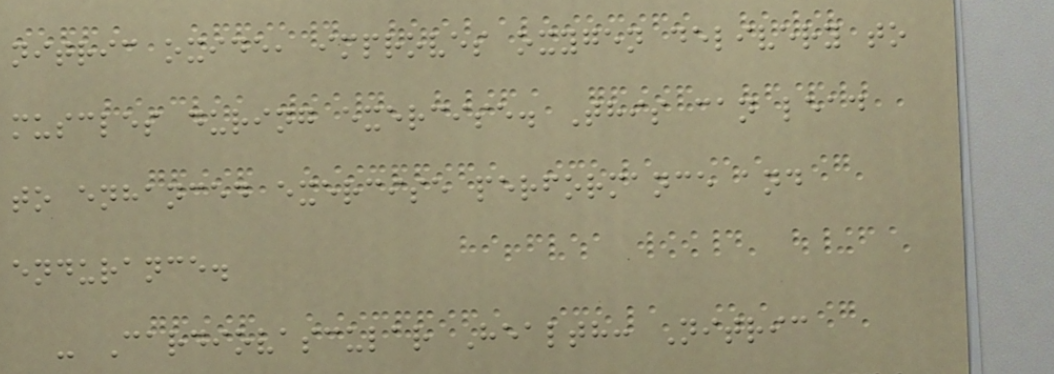nitric oxide, improves oxygen delivery to
muscles during exercise. This can lead
to enhanced exercise performance and
endurance.
- Cardiovascular Health: Nitric
